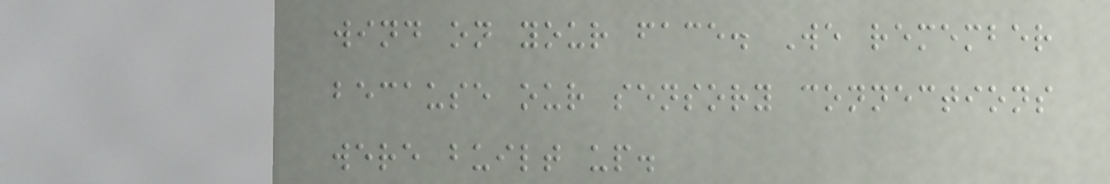wind on your face. We remember
because our sensory connections
were built up.
